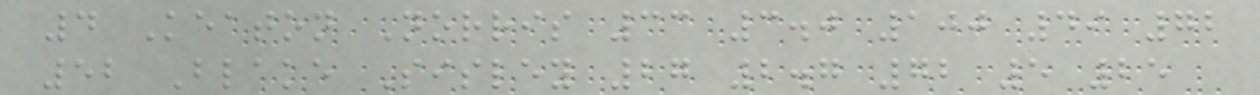4 Keaton Norris 33 3.0 100 49 72
52 Blake Sisley 27 2.7 72 5 25
